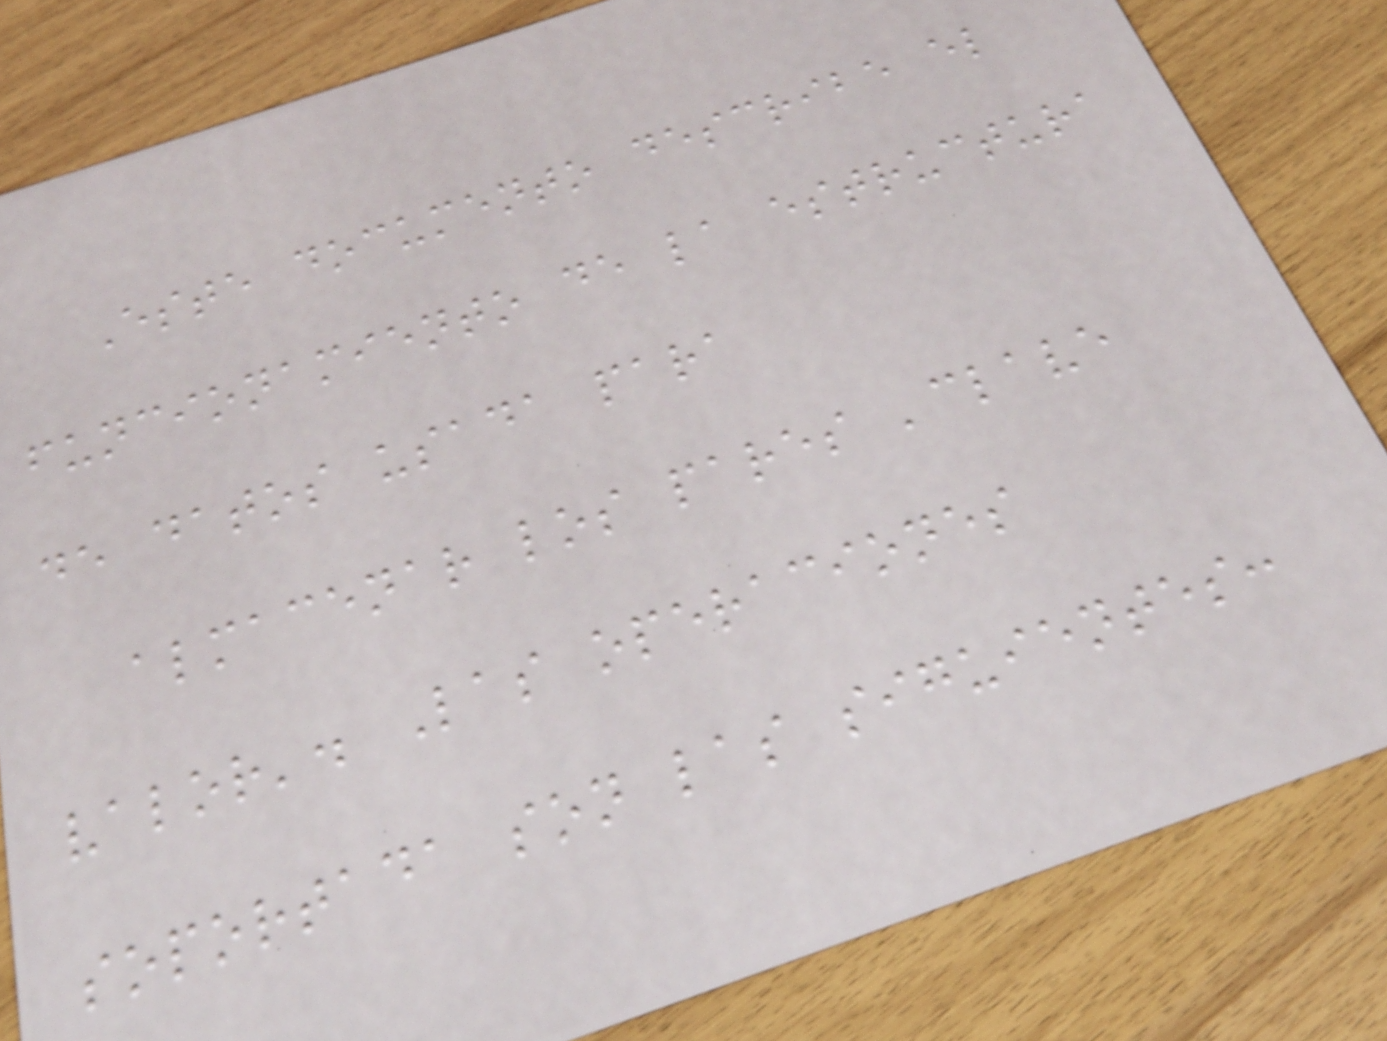Este documento describe el
funcionamiento de la estructura
de datos usada para
almacenar los pares 'clave
valor'. Las operaciones
soportada son las siguientes:
